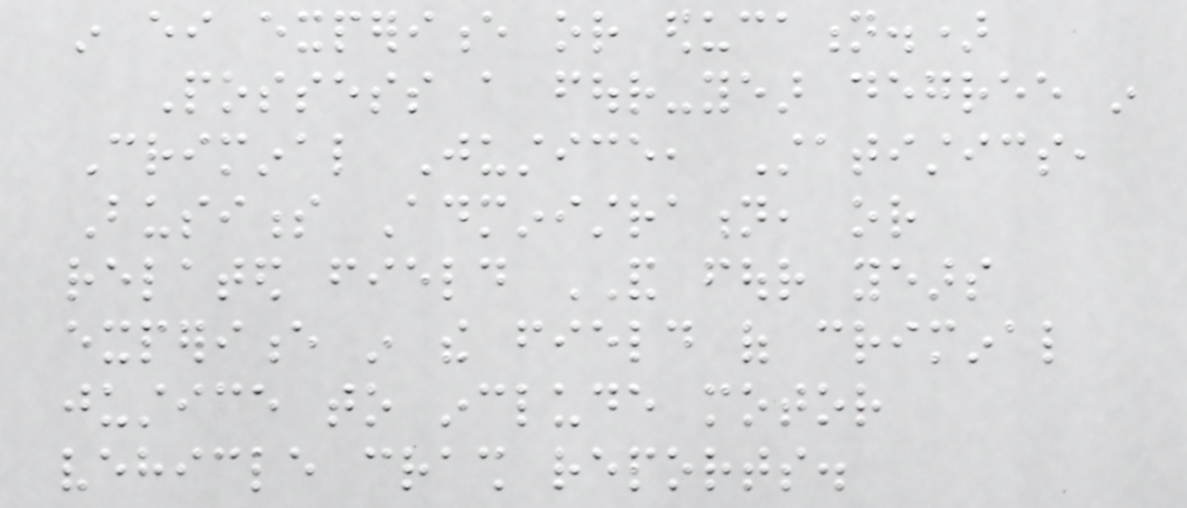in either experience or education.)
Possess a four-year degree in
Criminal Justice, Statistics,
Business Administration, or
related field AND four years
experience in the field of criminal
justice to include motor
vehicle crash reports.
